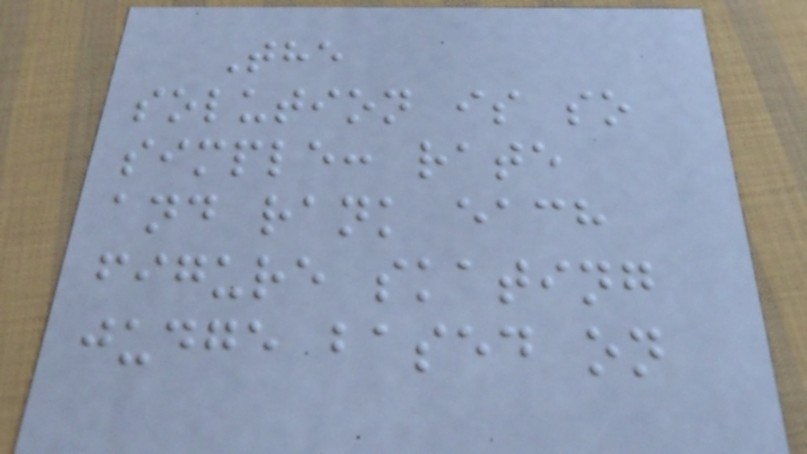The
solution is so
simple: rate
and rank each
figure skating
judge based on
